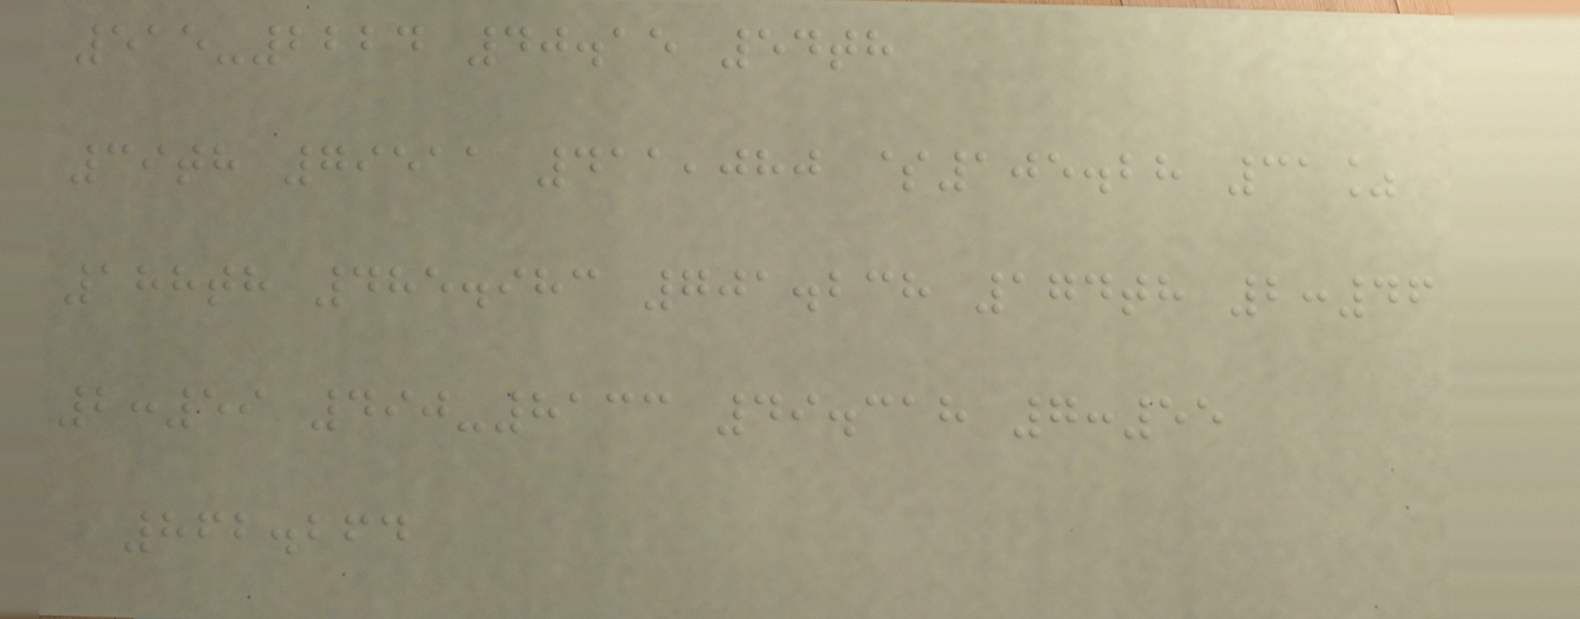515-2224 40.15 54th
39th 79511 411,080 $105.28 31%
188th 485.983 701.238 174th 2:46
2:59 490-8133 49.318 7:55
862.264
